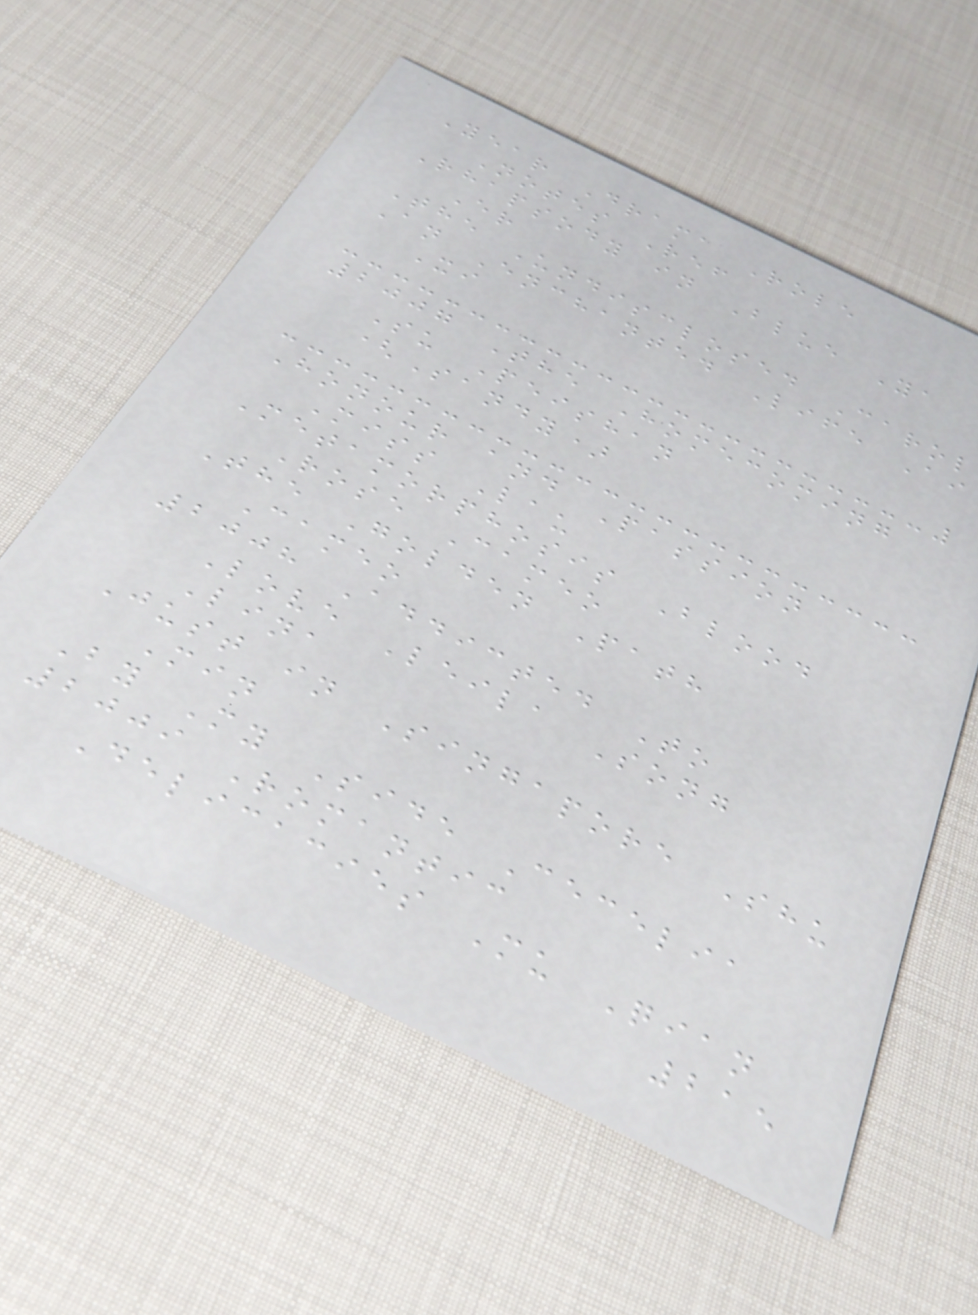Year Drama Role
Notes Ref
Rhapsody in Blue Ya
Er
The Undisclosed Carol
An Enchanted Life Ai
Xi
2007 The Homecoming
Su Peishan
(Sandy)
Honour and Passion
Miss Lau
Metamorphosis Blood
Rose Cameo
The Golden Path
Cameo
2008 Addicted To
Love Leila Song
Lina
Just in Singapore Shu
Min
By My Side Cecelia
2009 Romantic
Delicacies Mu Qian
215
